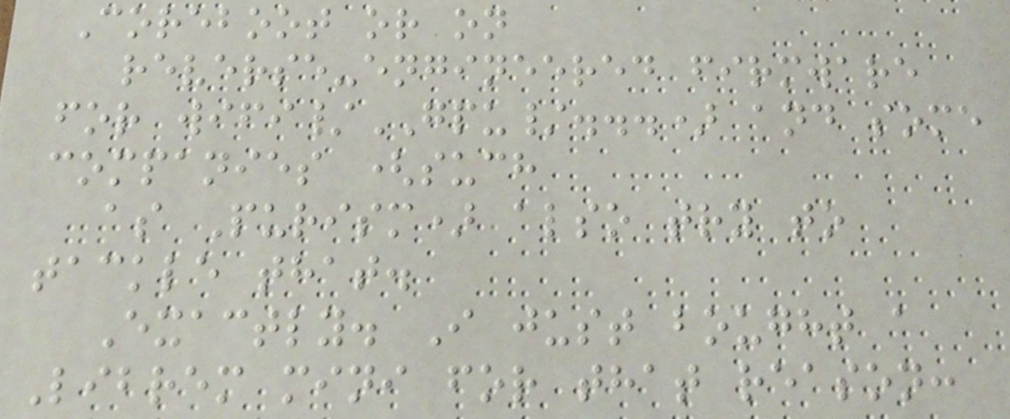Coreboot or on
reverse-engineered firmware
for wifi/GPU/...) and some
companies (such
as Purism) also try to
tackle that.
Exactly. I just bought a
Librem mini for that reason:
